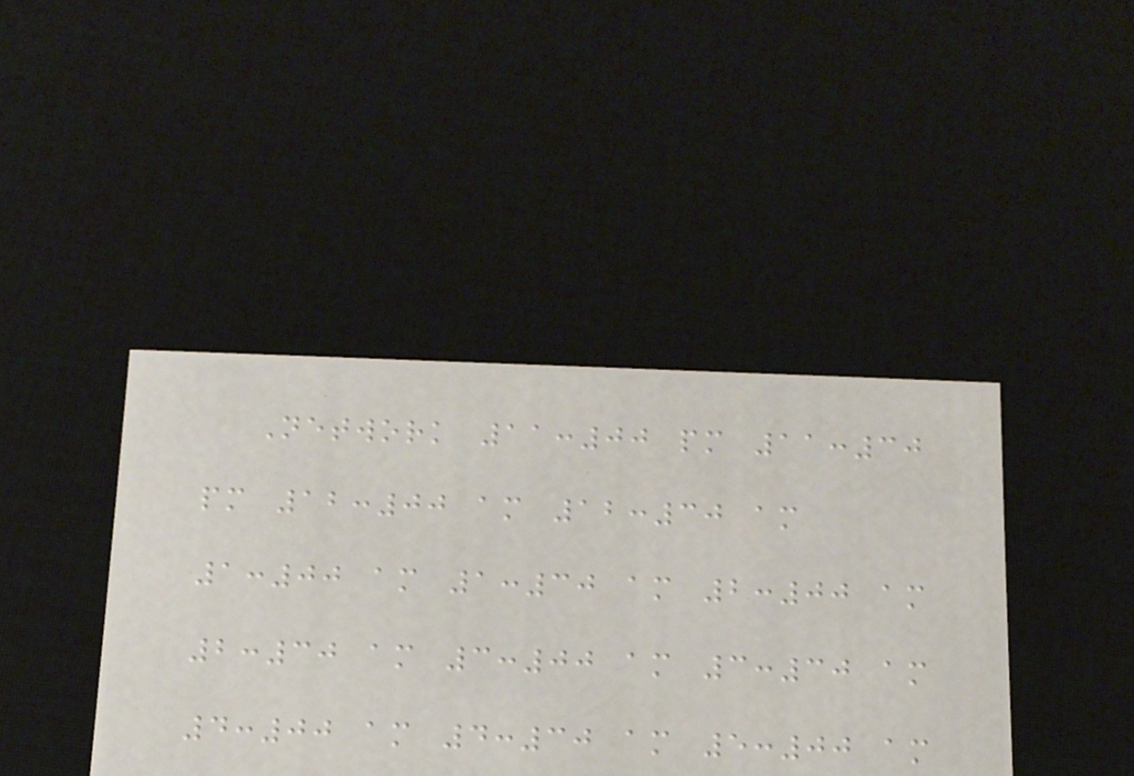Network 11:00 pm 11:30
pm 12:00 am 12:30 am
1:00 am 1:30 am 2:00 am
2:30 am 3:00 am 3:30 am
4:00 am 4:30 am 5:00 am
